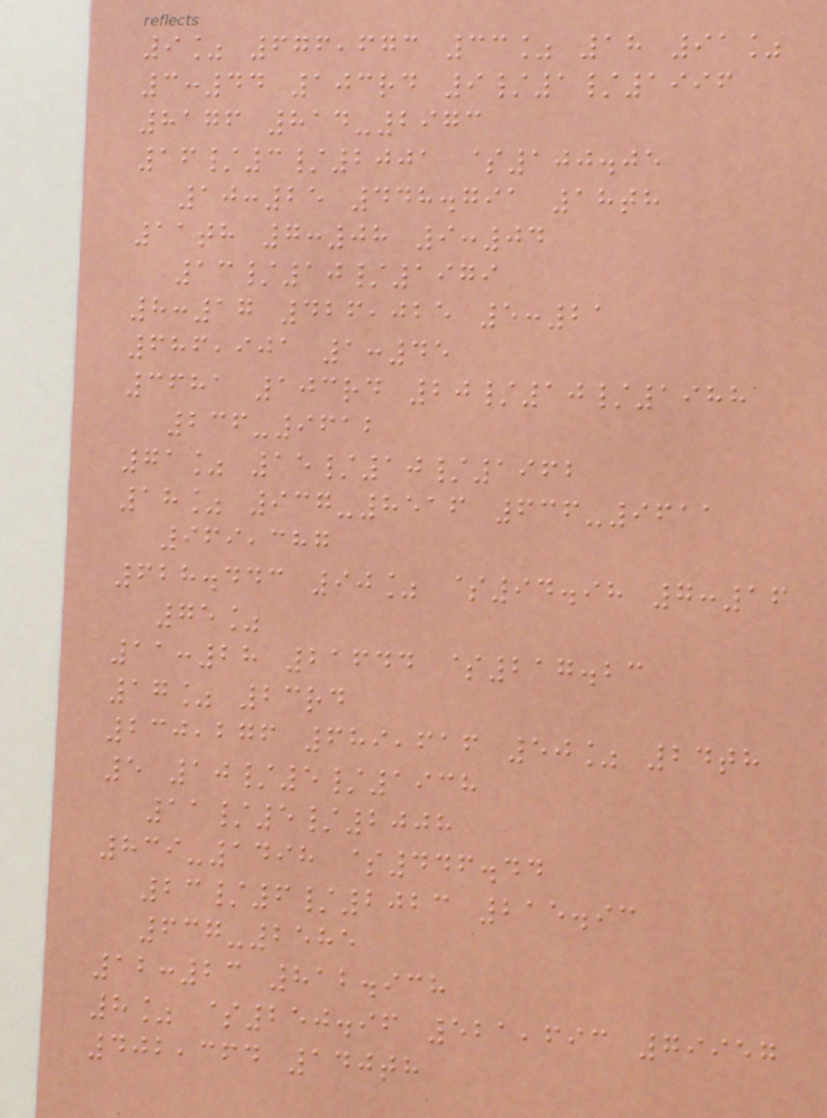9% 676,673 33% 18 91%
3:44 103rd 9/1/1996
8176 814-2973
16/3/2001 $100.05
10:25 448.791 18th
11th 7:08 9:04
13/10/1979
8:17 426,025 5:21
686,901 1:45
3681 103rd 20/10/1988
236-9612
71% 15/10/1962
18% 937-8516 636-9611
969,387
628.443 90% $94.98 7:16
75%
11:28 21644 $217.23
17% 23rd
230,276 689,616 50% 24th
5 10/5/1938
11/5/2008
839-1498 $446.44
23/6/2023 215.93
637-2585
12:23 812.938
8% $250.96 521,693 79957
402,364 140th
